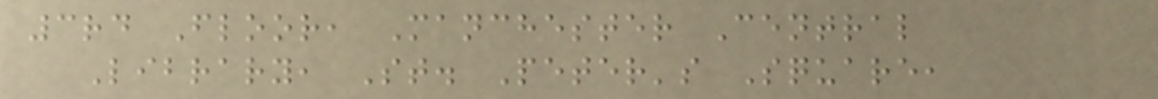3rd Floor, Manchester Central
Library, St. Peter's Square,
